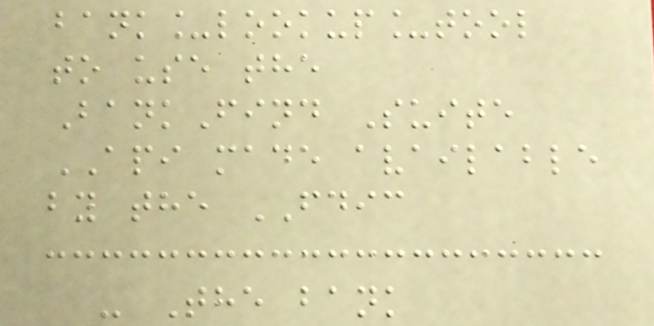bank_lookup_tool
to use the
BankFind Suite
API made available
by the FDIC
- The bank
